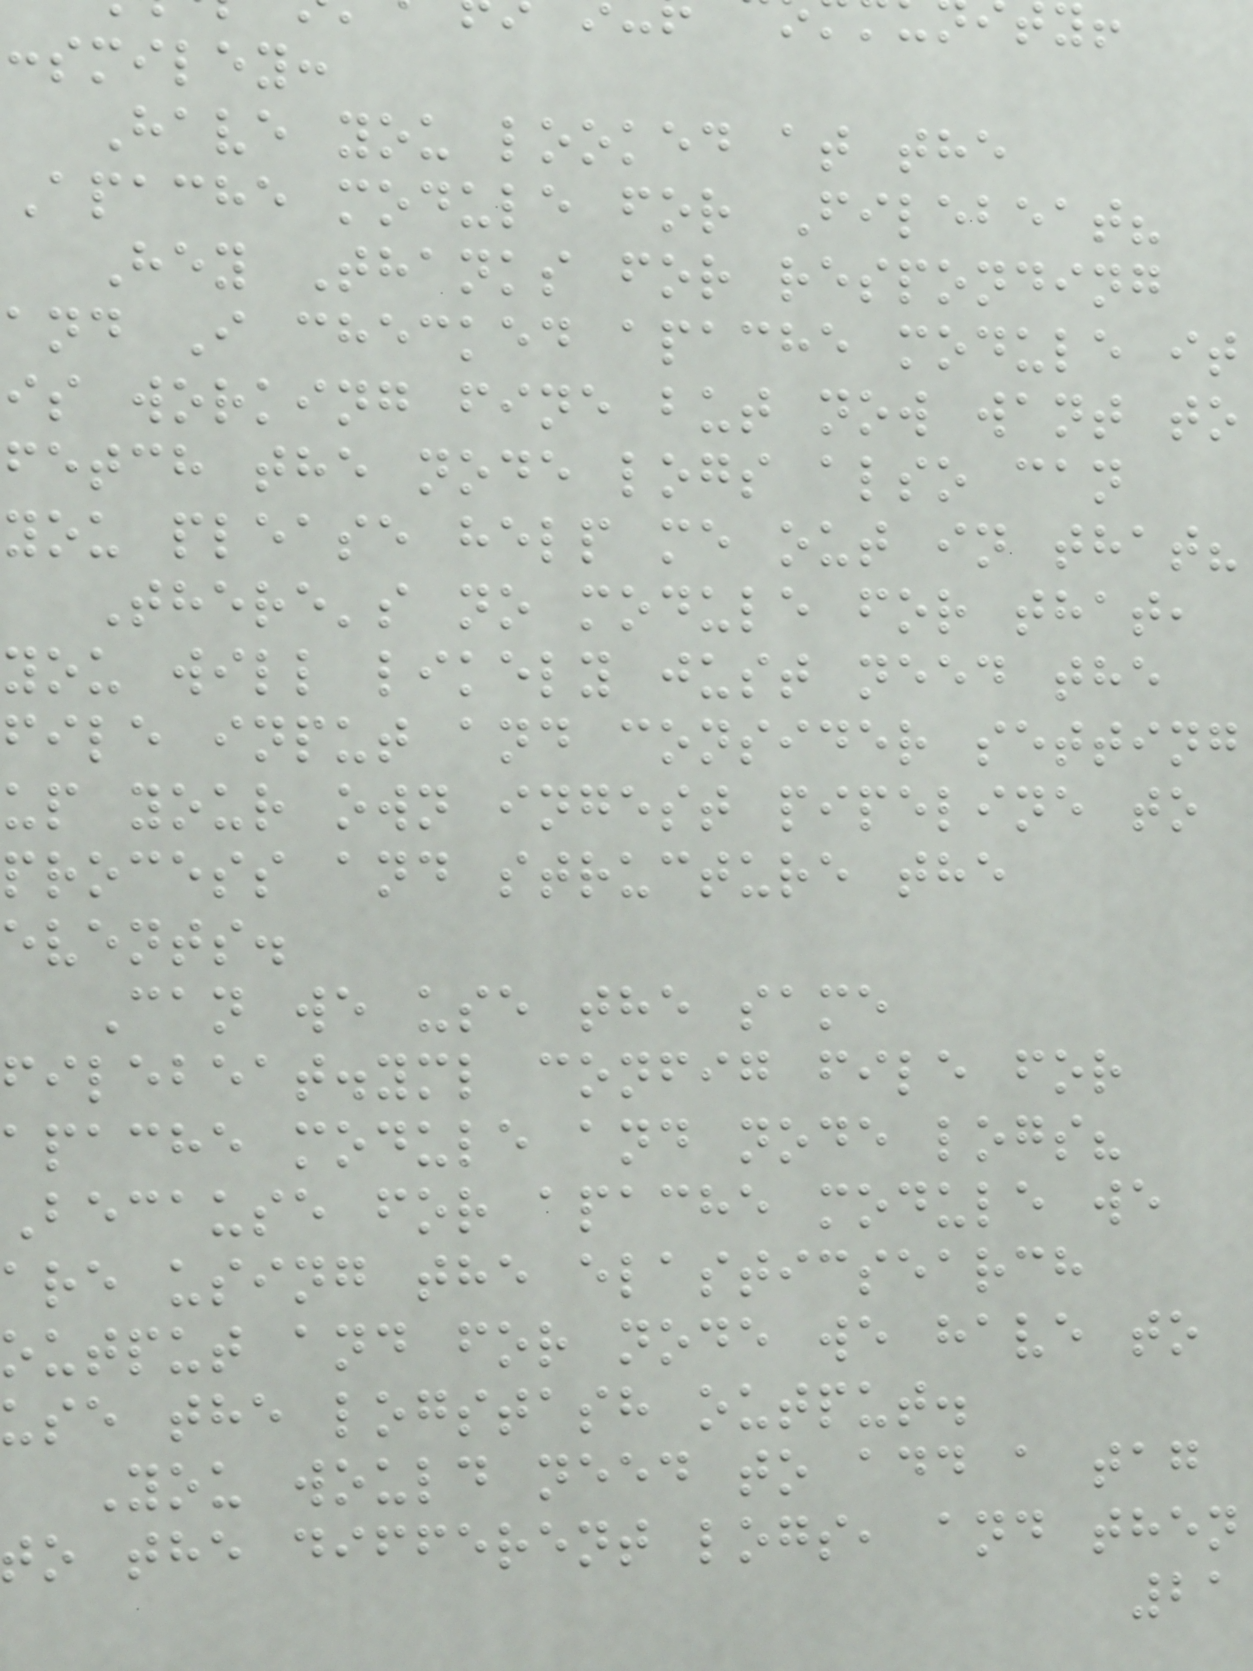:smiley:
Have you looked at the
Apache module for Filebeat?
Hey Thanks for responding
and I checked apache module it
is working fine but now want to
fetch the node logs also can
you please help me out in that?
There's no module for that,
you will likely just need the
file input and consider setting
up your own ingest pipeline to
process and structure the
events.
Can we use the same
filebeat.yml config file for
apache module and node logs?
Because for apache module we
are using the elasticsearch
output and for node we have to
use the logstash output.
You would need to add a tag
to the different logs, and then
21
